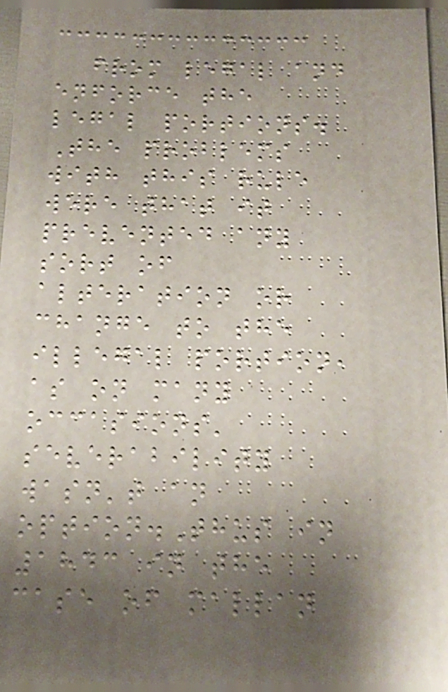from legal and
enforce the
legal portions.
The problems
with this rule
were that it
prevented any
sort of
alteration or
change to the
illegal portion,
as on many
occasions'
severability
wasn't an
option.Thus in
1843 in the
case of mallan
